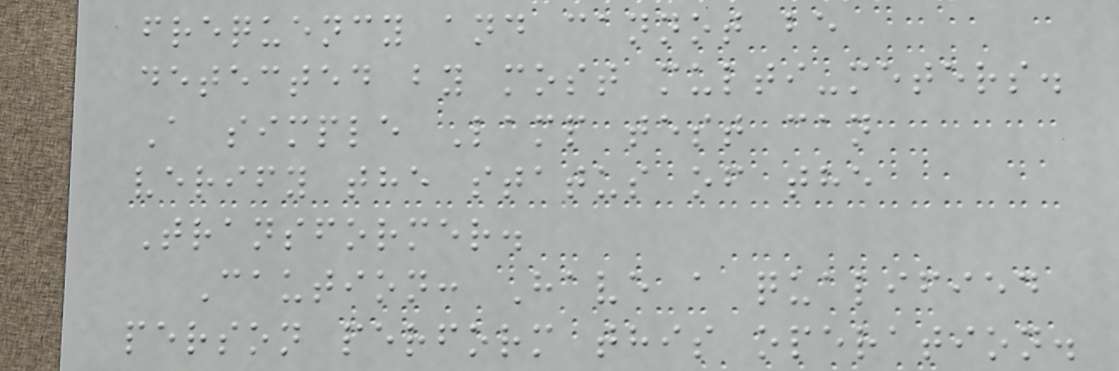frequency and cannot be
detected by most multi-meters.
A simple Lamp test can
verify the status of the
Transformer.
Caution: Have a qualified
person perform this operation.
